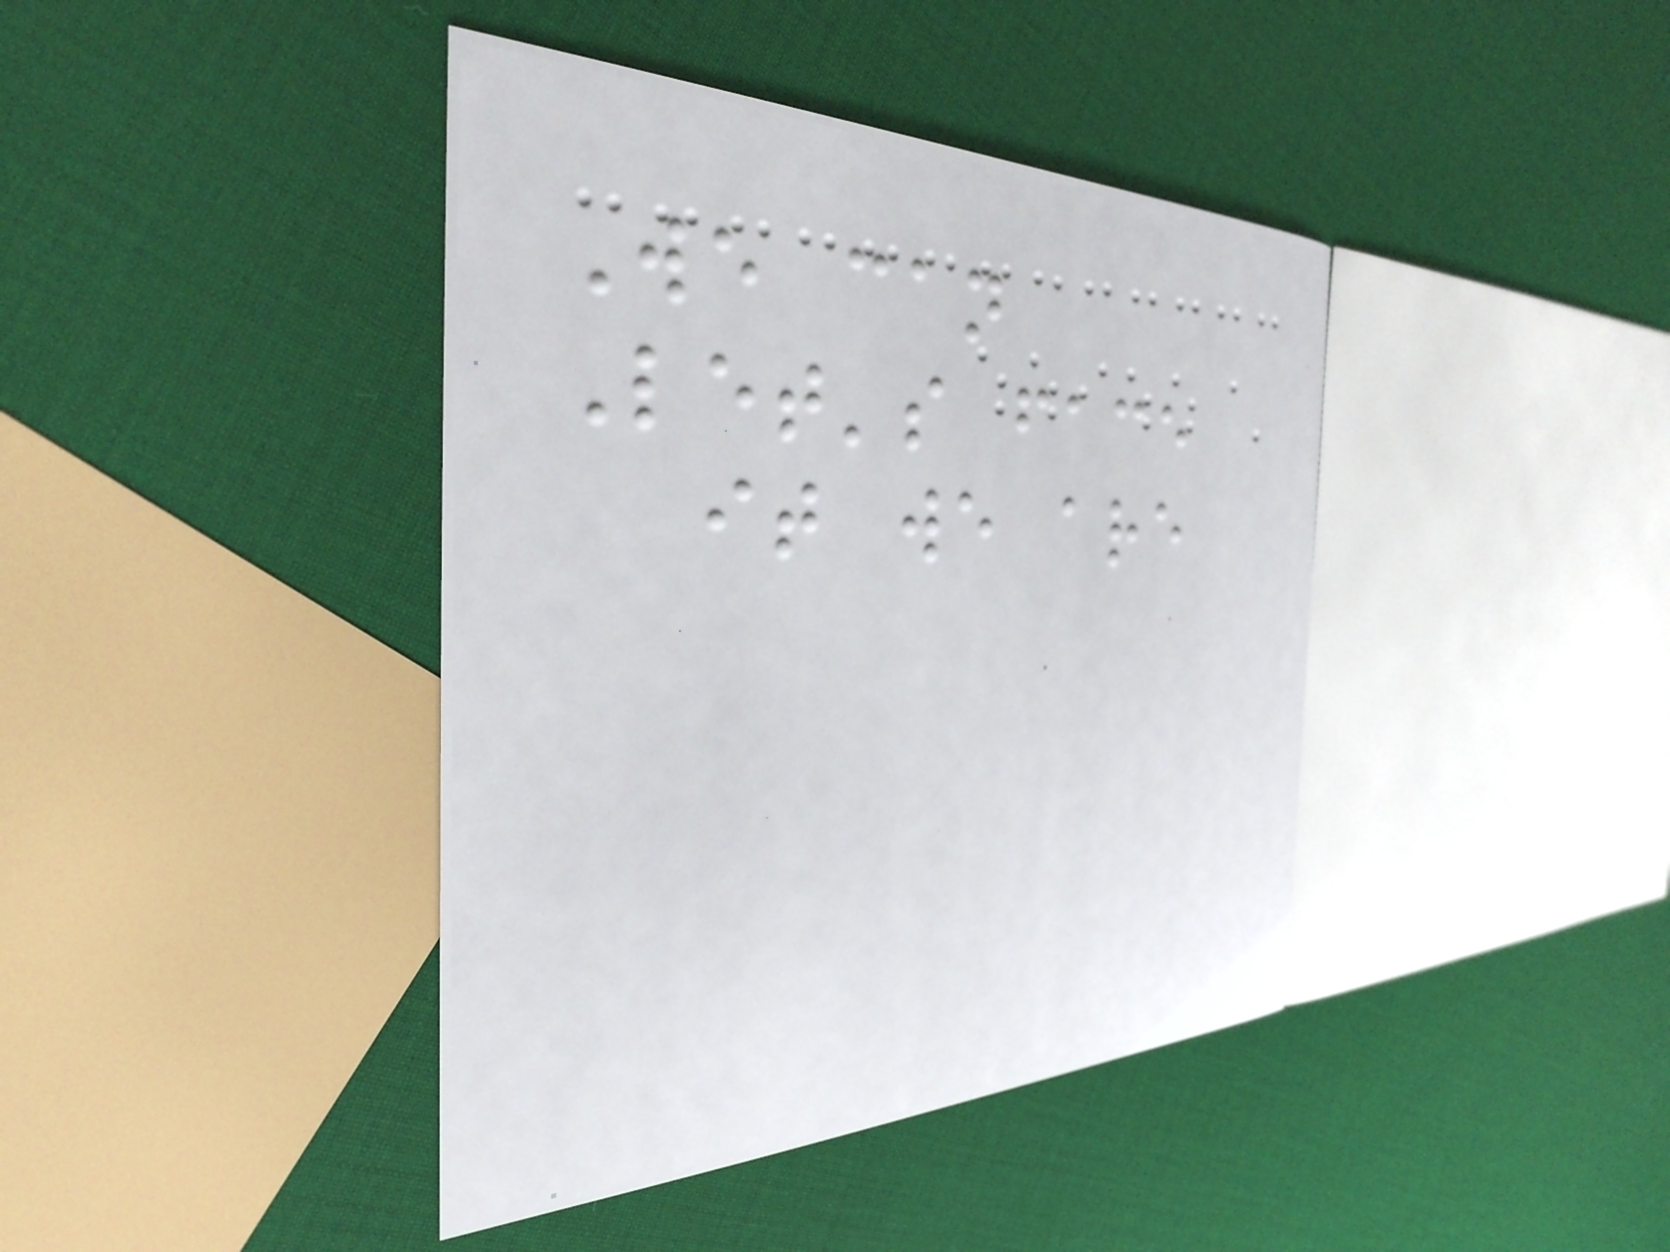We can
Let's face
it we are
